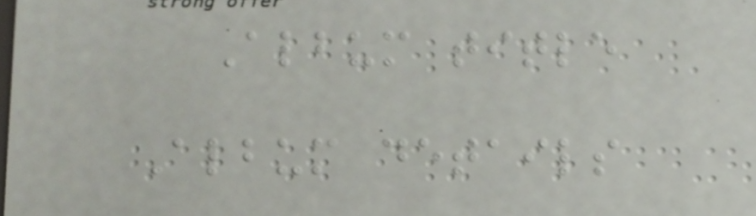Album title
Album details
